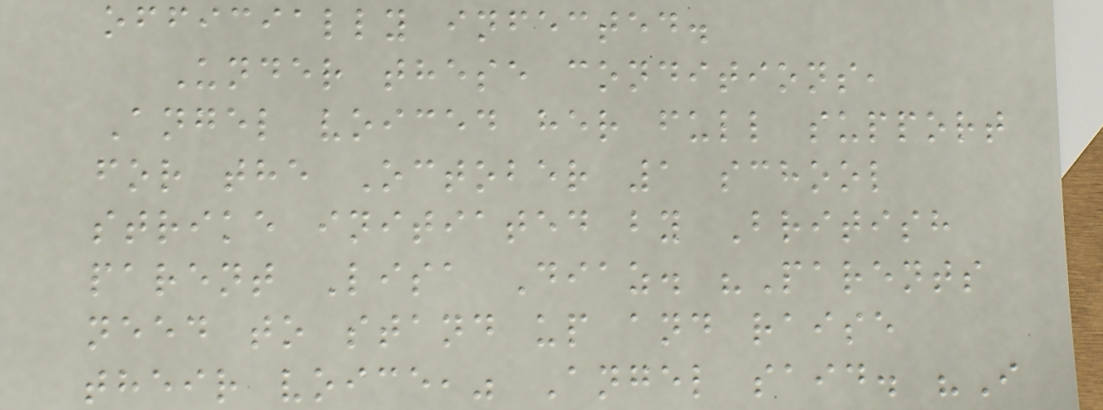officially infected.
Under these conditions,
Angel voiced her full support
for the October 1 school
strike initiated by British
parent Lisa Diaz. "Parents
need to stand up and raise
their voice," Angel said. "I
